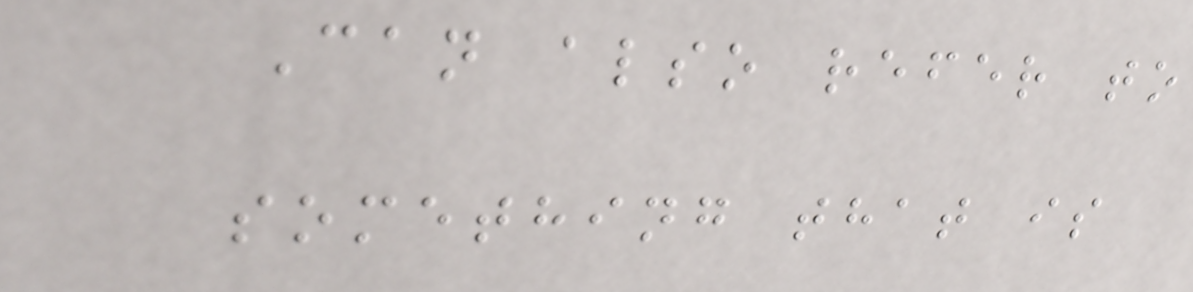Can also refer to
something that is
